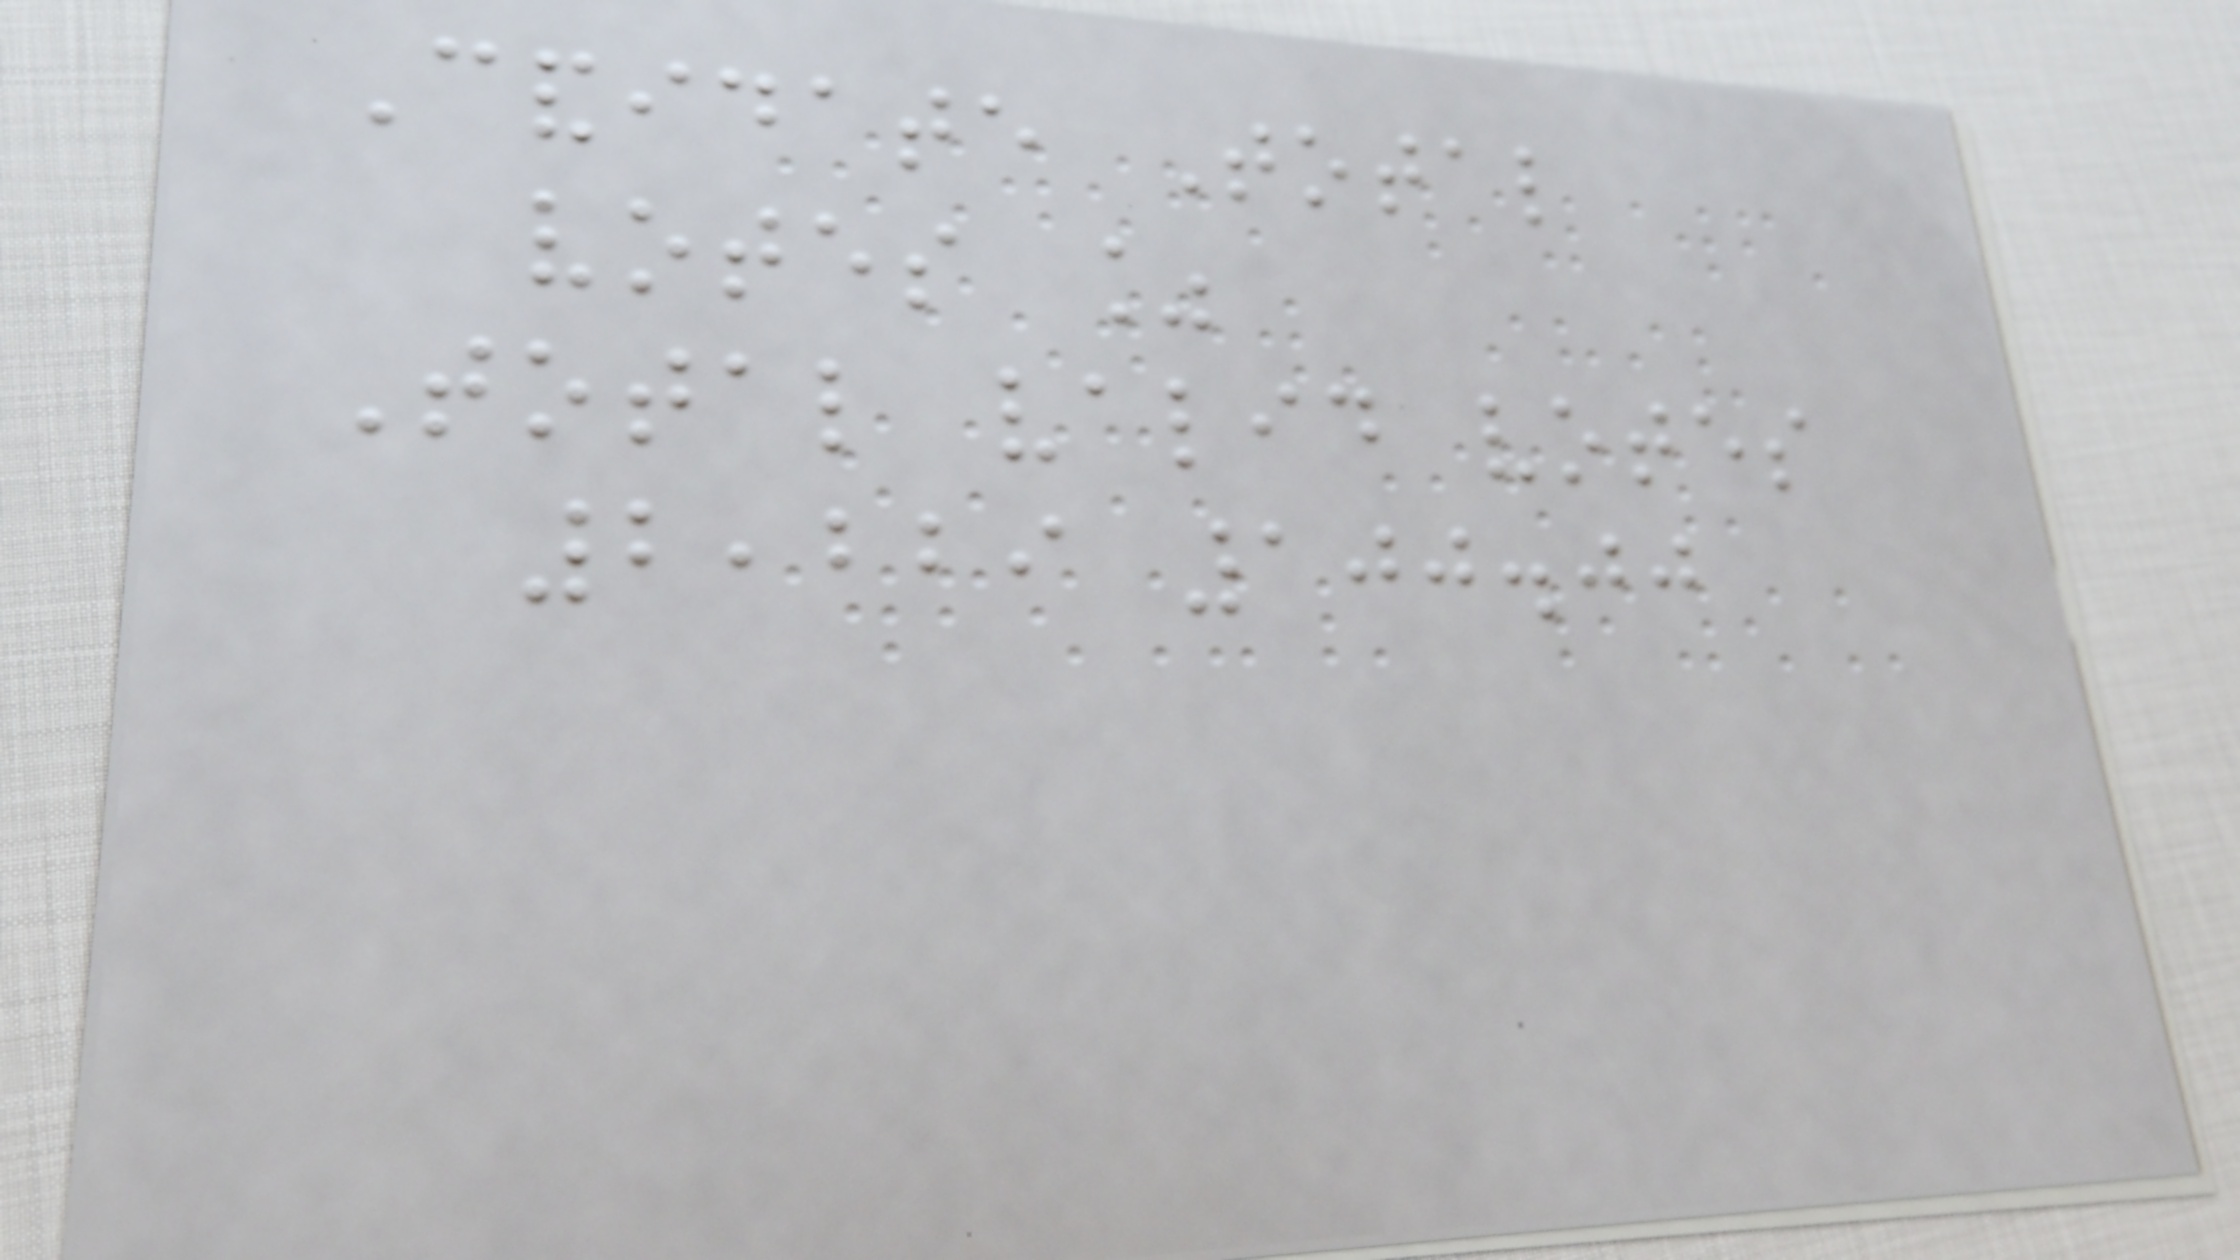Candidate Total
votes %
Total valid votes
2,229 100.00
